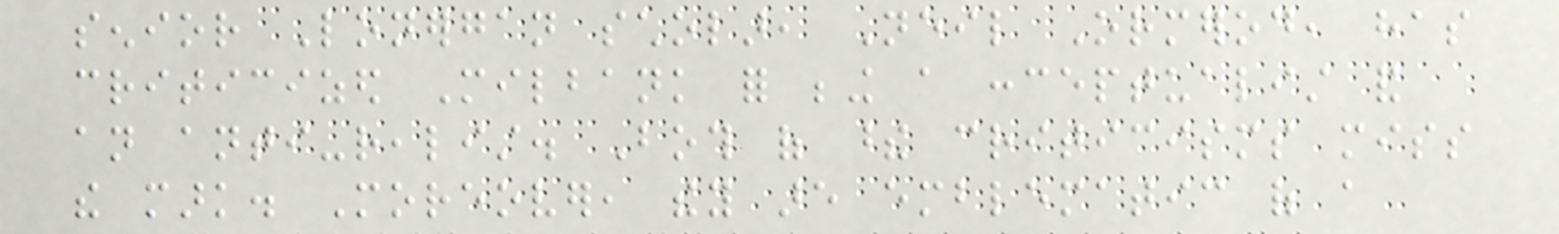senior Lonergan scholar, Neil Ormerod, has
criticized Milbank for being a conceptualist and
an anti-realist. Both of these criticisms miss
the mark. Moreover, they are emblematic of a
